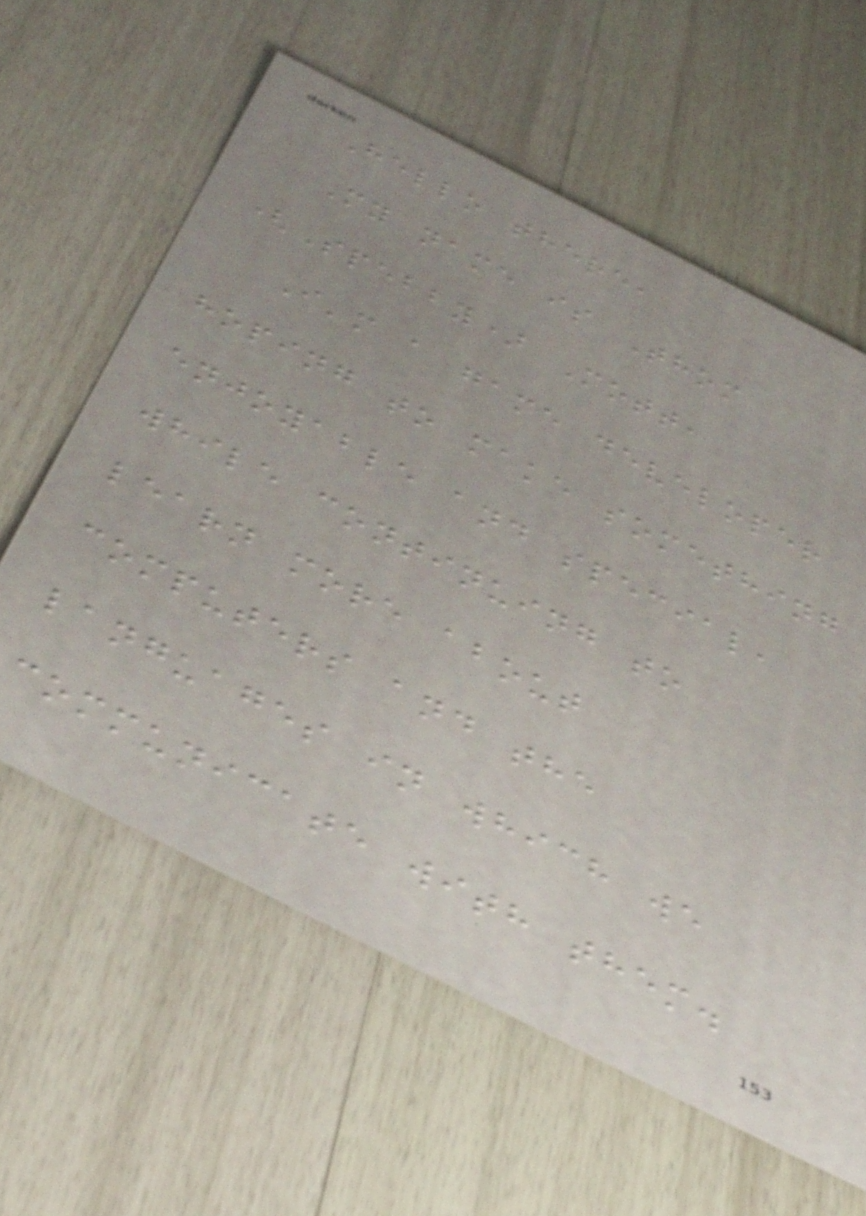Hello there,
My name is Thom
(Spebby) Mott,
I'm a game developer
hoping to make something
enjoyable and special,
while continuing to
learn more about
computers and the
languages in which we
communicate with them.
